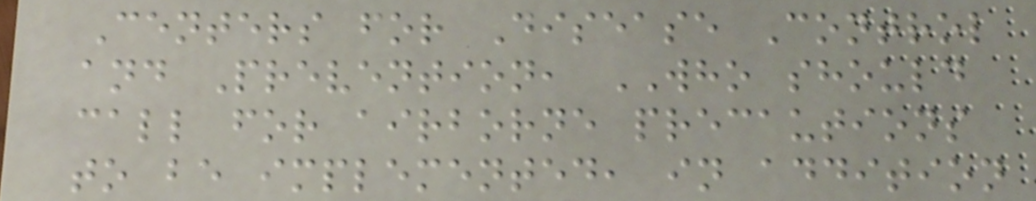Centers for Disease Control
and Prevention, WHO should
call for airborne precautions
to be implemented, in addition
